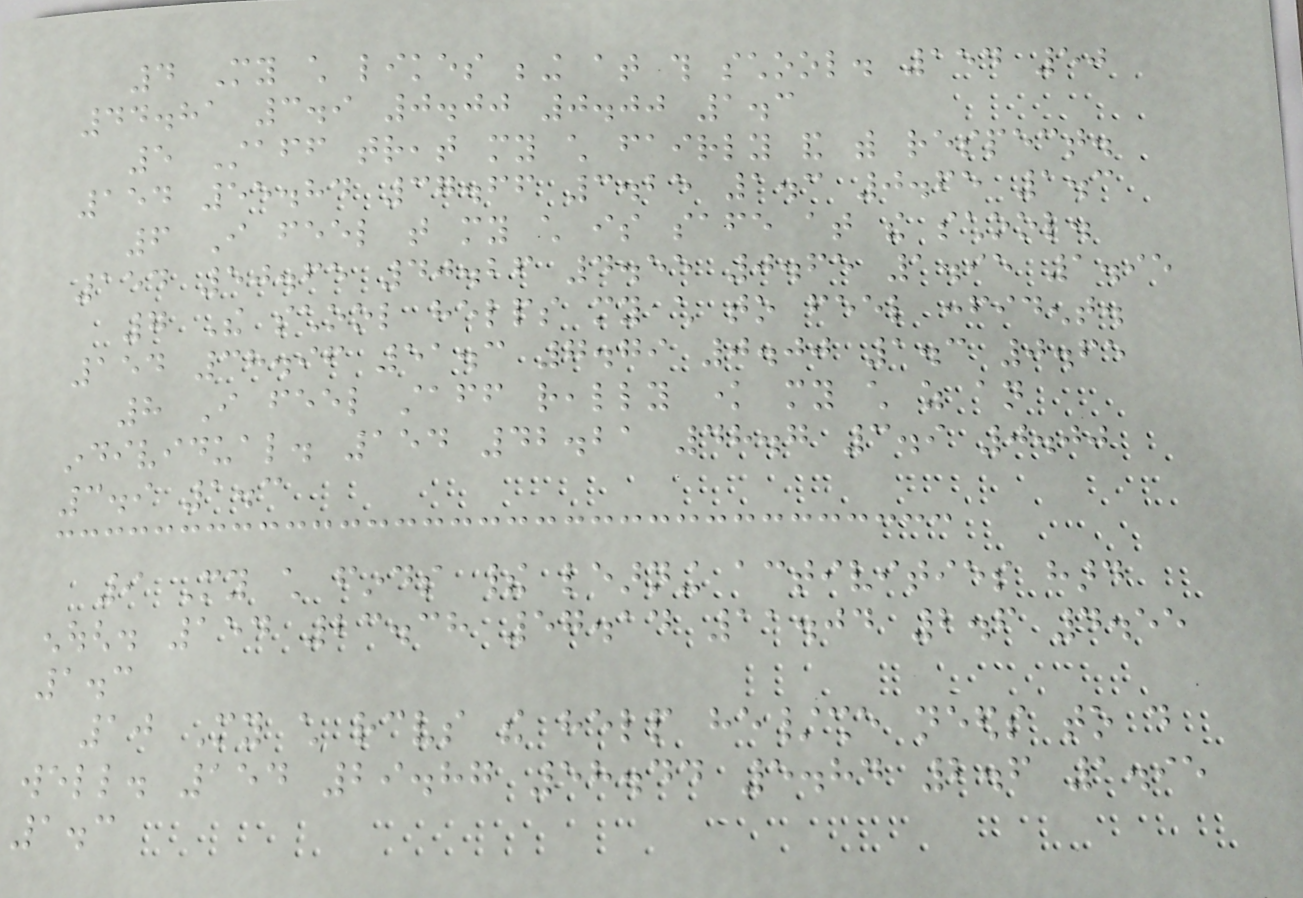4 My child likes being at this school. 154 50
44.81 3.9 0.00 0.00 1.3
5 Staff treat my child fairly and with respect.
154 55.84 37.66 3.25 1.3 0.65 1.3
6 I feel that my child is safe at the school.
154 50.65 40.26 4.55 0.65 1.95 1.95
7 The school helps my child to feel confident.
154 38.96 51.3 7.79 0.00 1.3 0.65
8 I feel staff really know my child as an
individual. 154 42.21 48.7 3.9 0.00
3.9 1.3
9 My child finds their learning activities hard
enough. 154 23.38 57.14 11.04 2.6 4.55
1.3
10 My child receives the help he/she needs to do
well. 154 29.87 58.44 5.84 2.6 1.95
1.3
